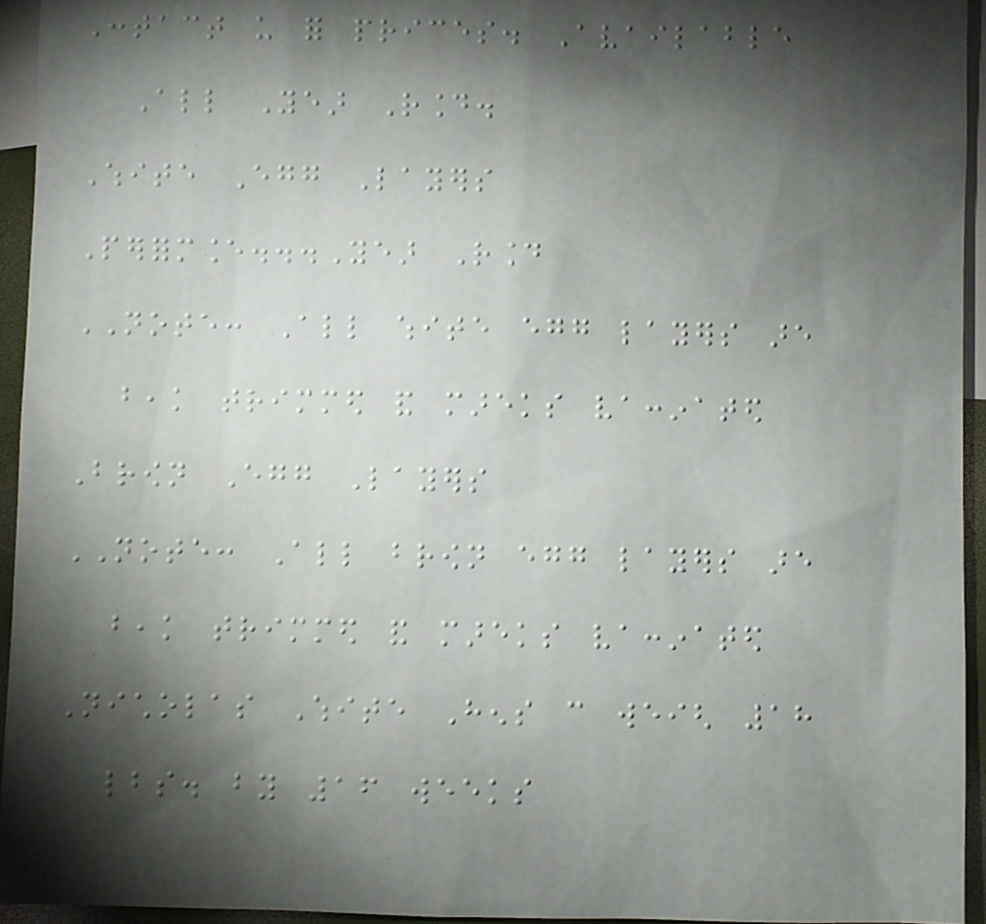Contact us for prices. Available
All Year Round.
White Egg Layers
Performance...Year Round
NOTE: All white egg layers are
beak trimmed and mareks vaccinated
Brown Egg Layers
NOTE: All brown egg layers are
beak trimmed and mareks vaccinated
Nicholas White Hens can weigh 18
lbs. by 16 weeks
